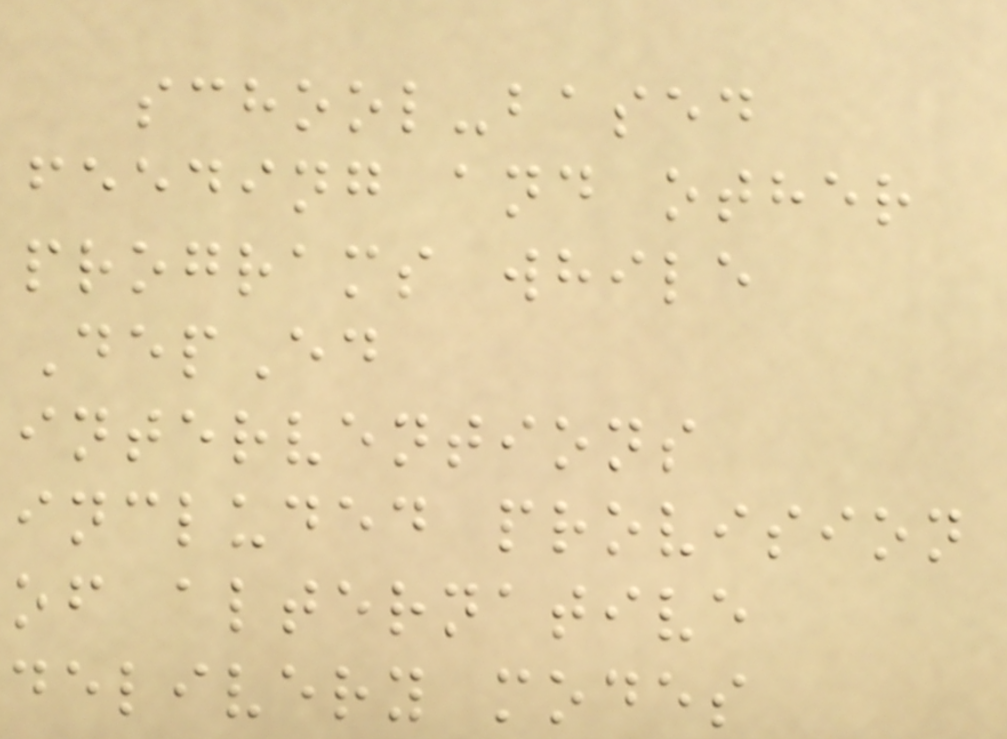school-based
feeding and other
programs while
DepEd
interventions
included provision
of alternative
delivery modes
